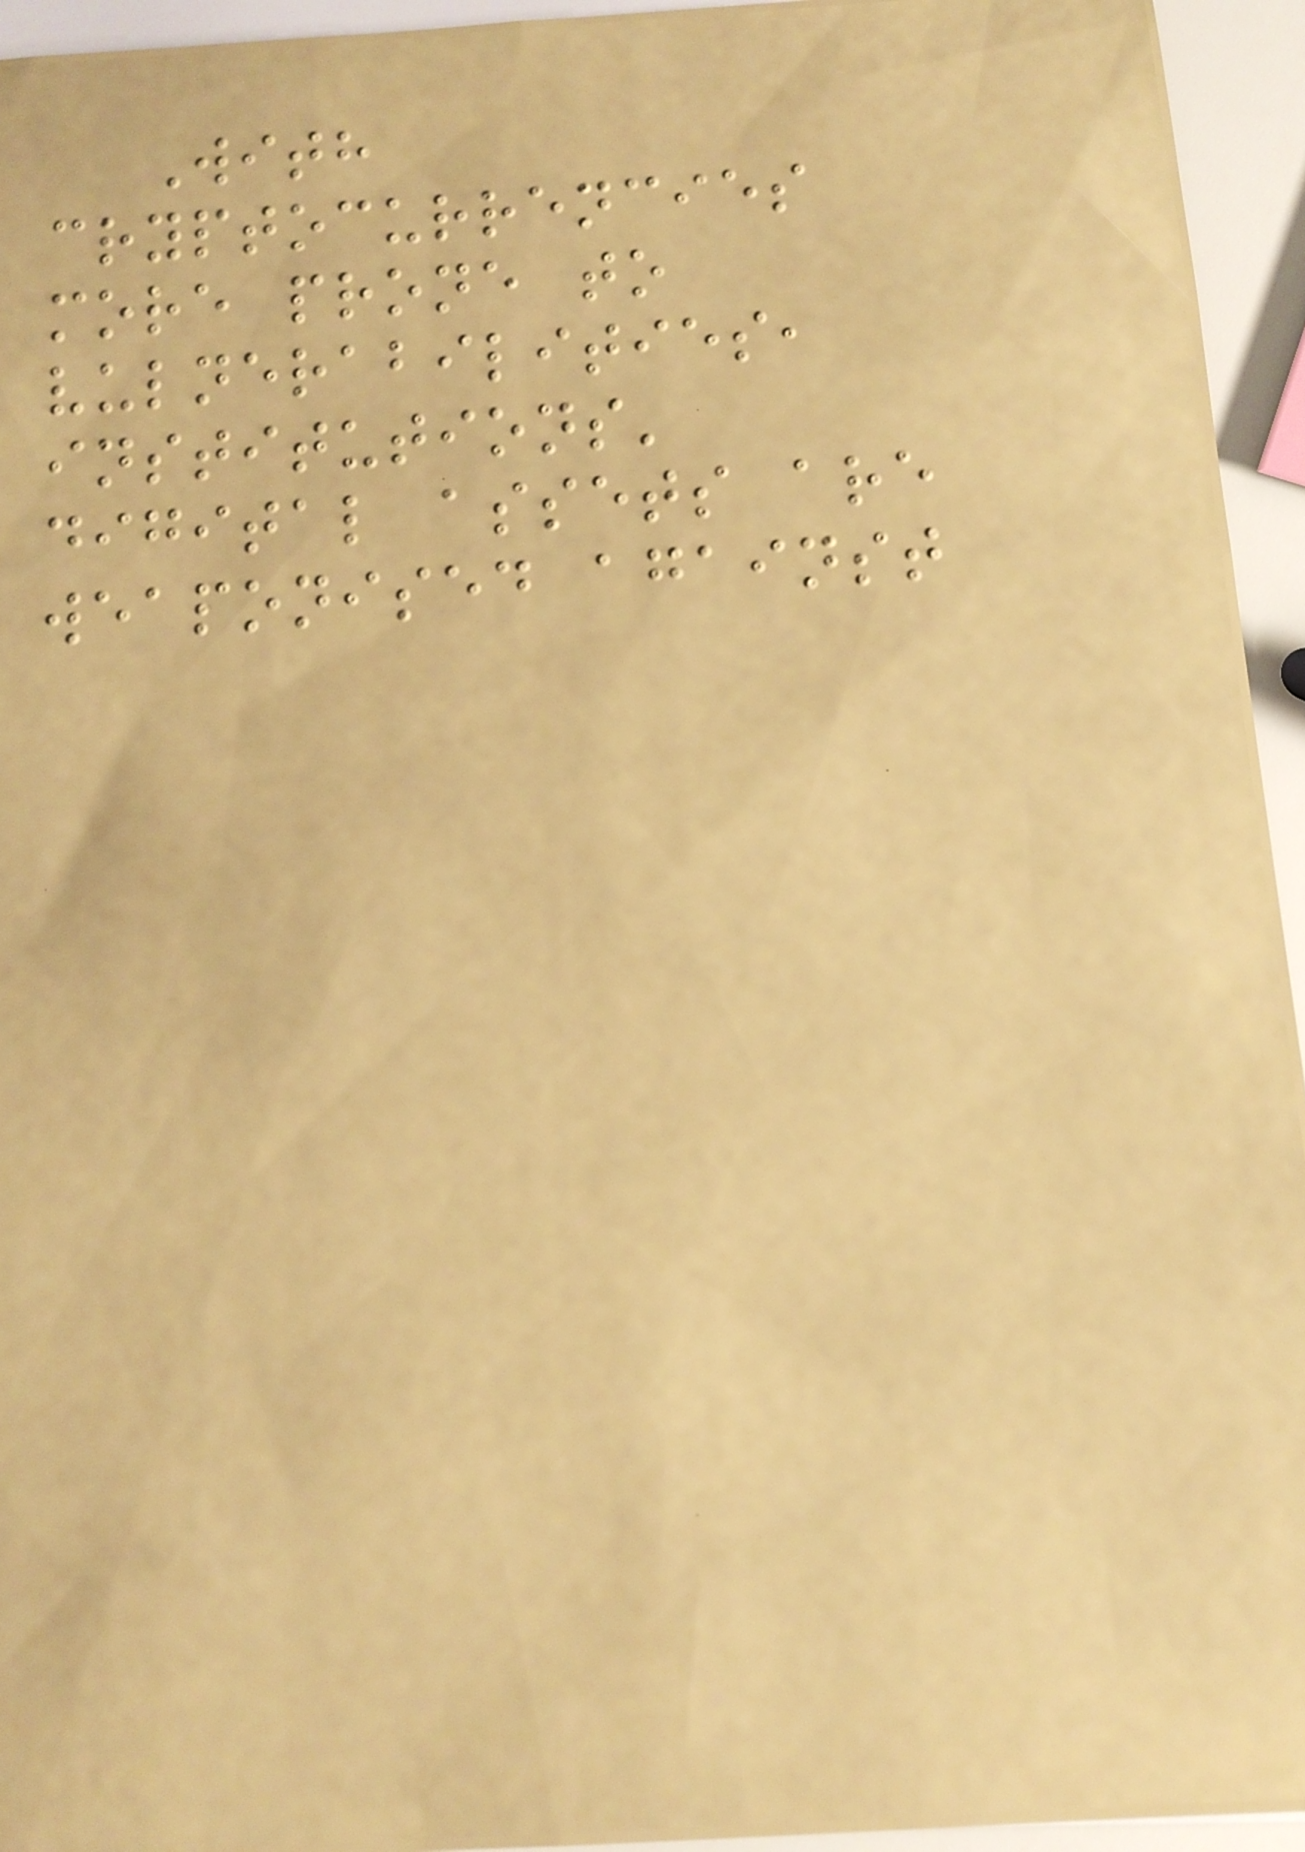With
cryptocurrencies
more prone to
vulnerabilities,
institutions'
digital assets are
weaponised against
